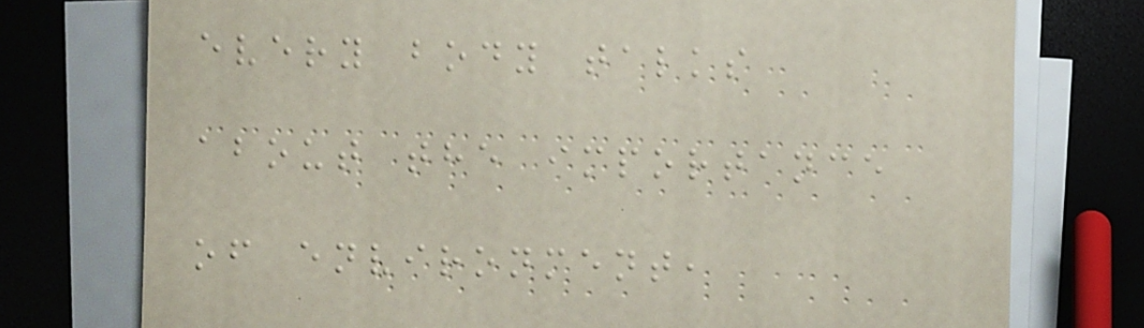every body talks
about the importance
of environment,
